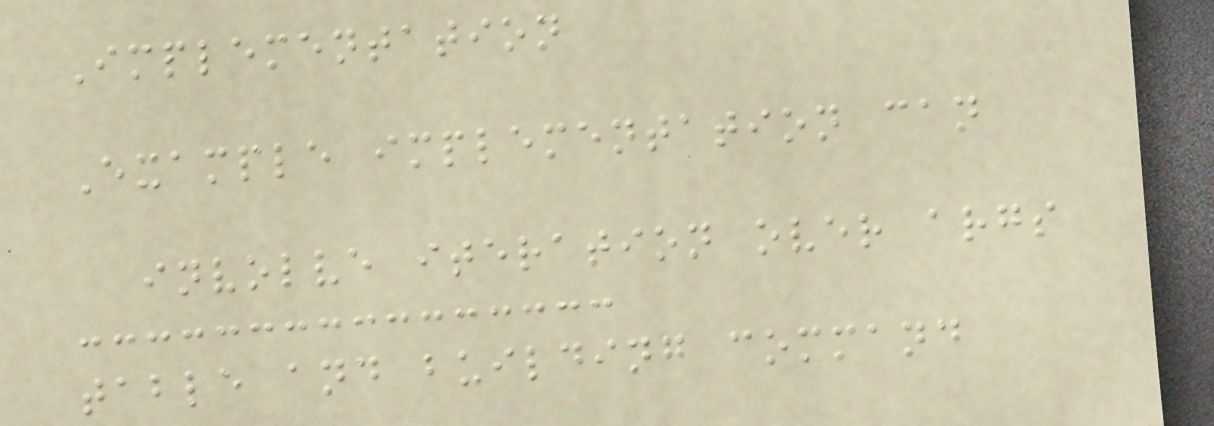Implementation
Example implementation can
involve iteration over args
table and building command
